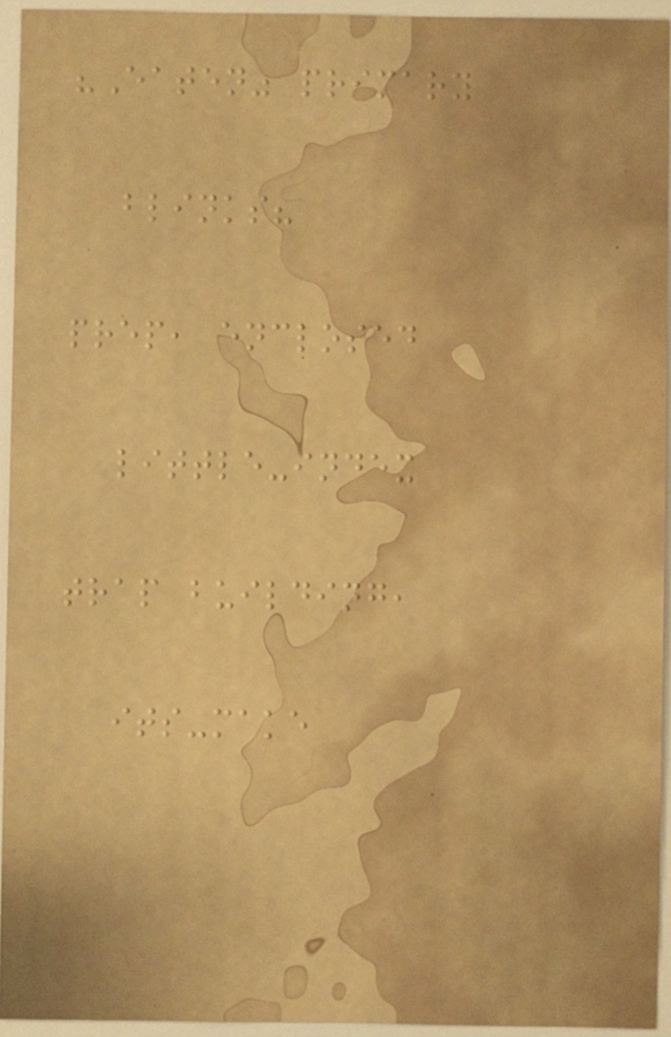"Eaten" primary
blinks?
prep, enclosed
little-index
trap building,
its-make
